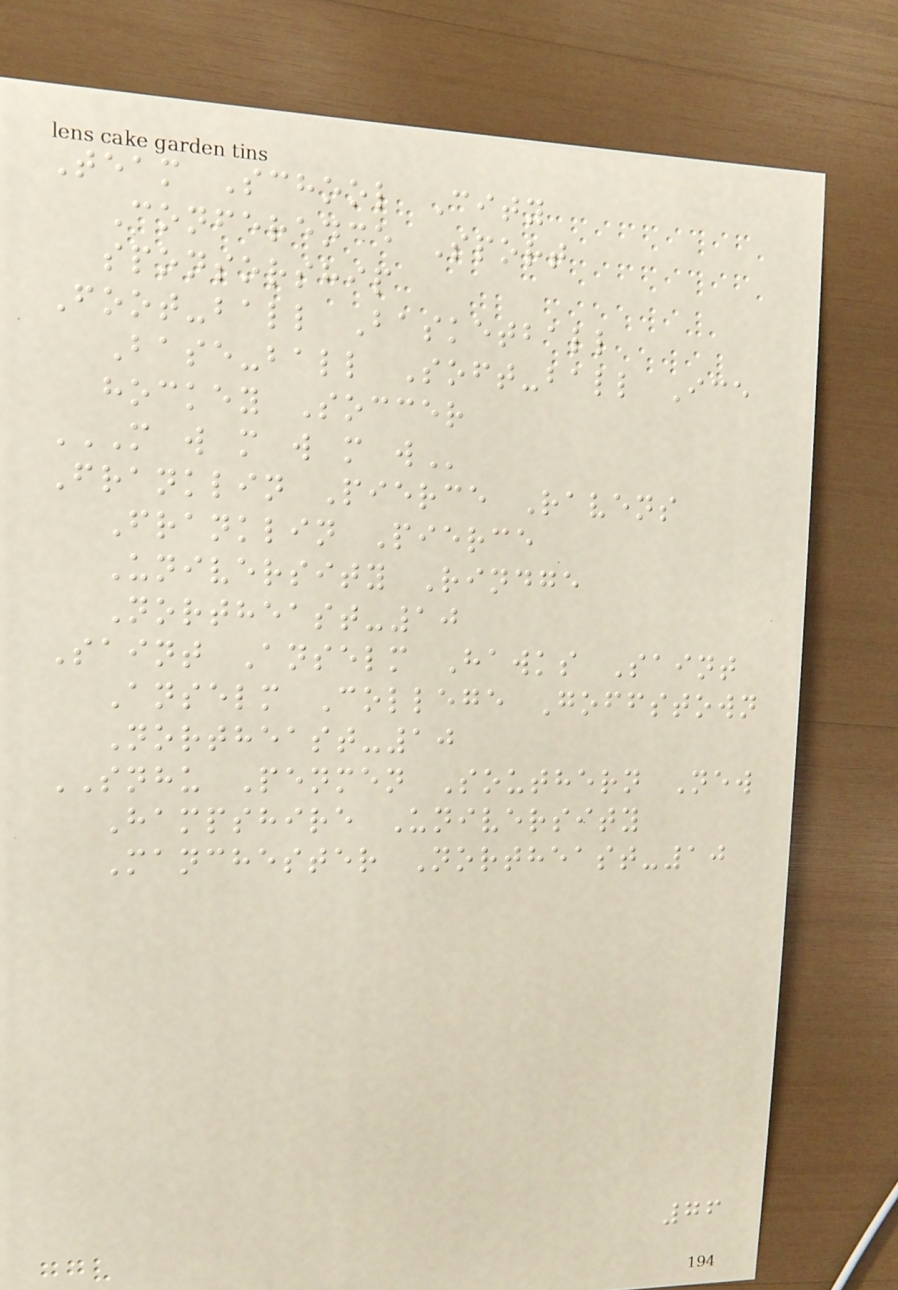Team School City
Conference Sport
sponsorship
Foot-ball Basketball
Base-ball Soft-ball Ice
hockey Soccer
M W M W M W
Franklin Pierce Ravens
Franklin Pierce
University Rindge
Northeast-10
Saint Anselm Hawks Saint
Anselm College Goffstown
Northeast-10
SNHU Penmen Southern New
Hampshire University
Manchester Northeast-10
76
